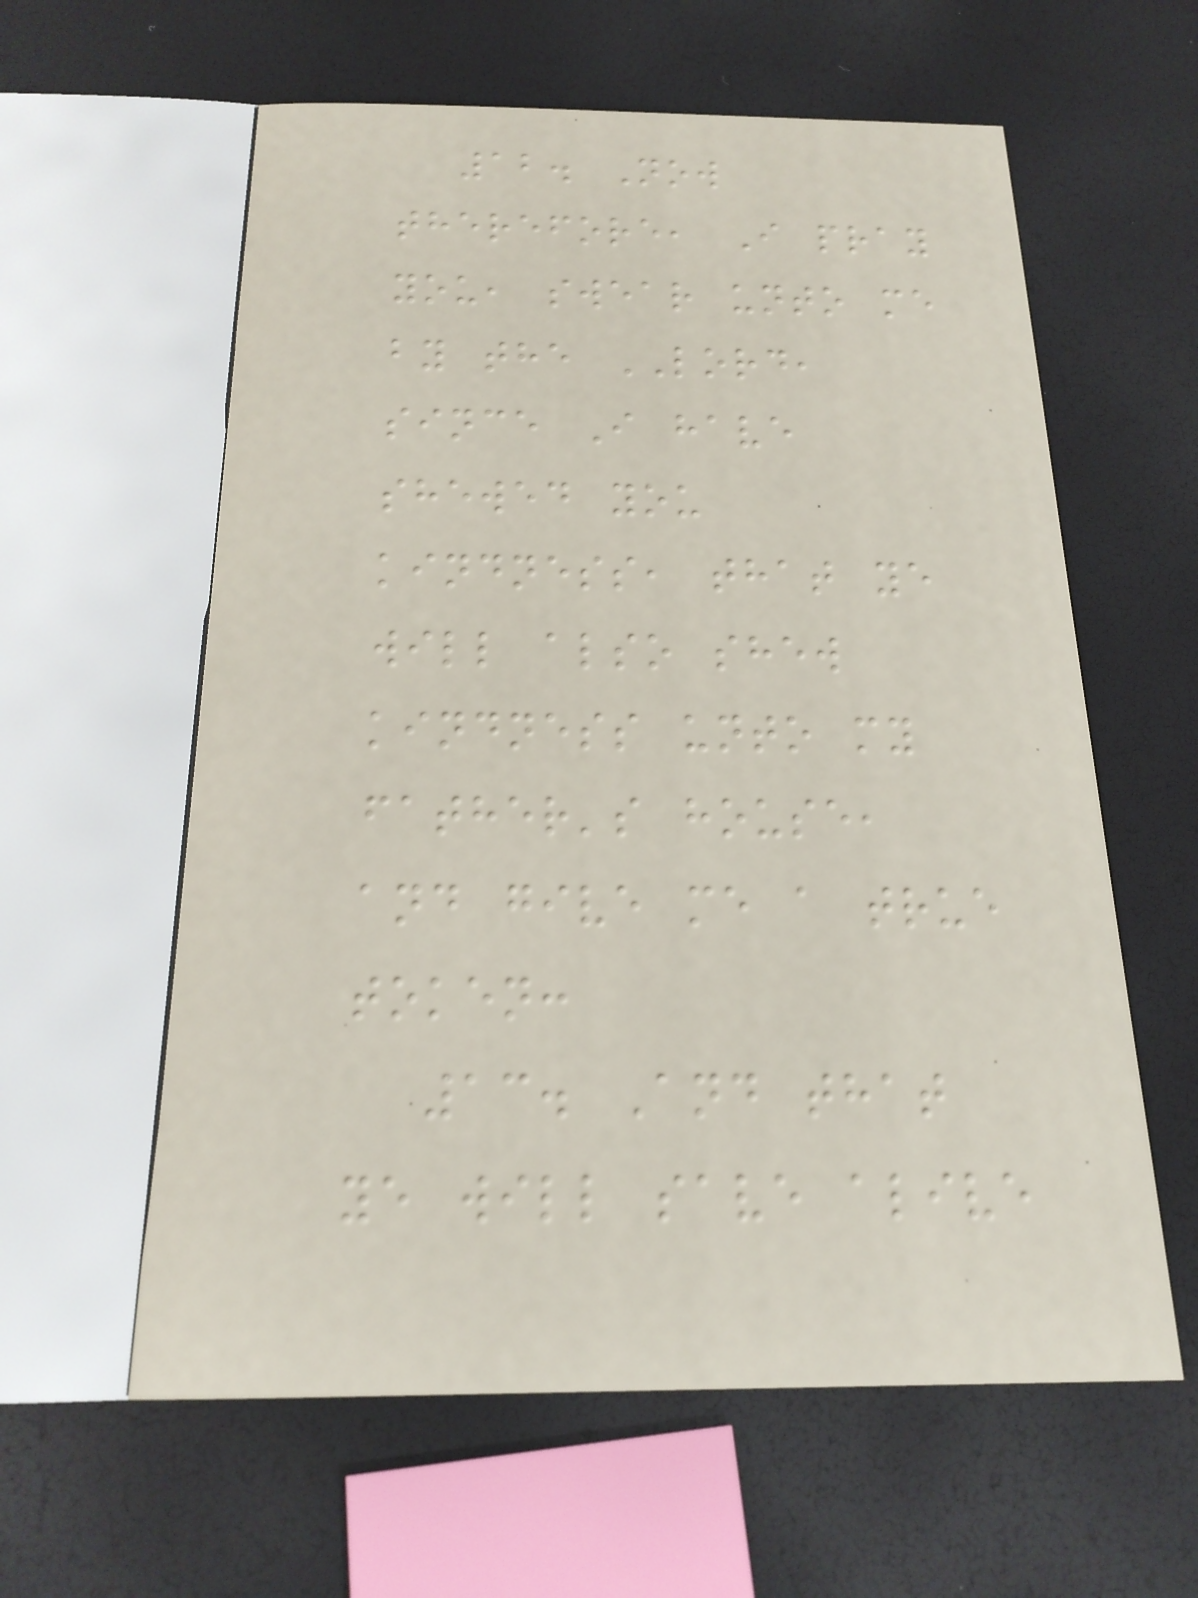12. Now
therefore, I pray
you, swear unto me
by the LORD,
since I have
shewed you
kindness, that ye
will also shew
kindness unto my
father's house,
and give me a true
token:
13. And that
ye will save alive
